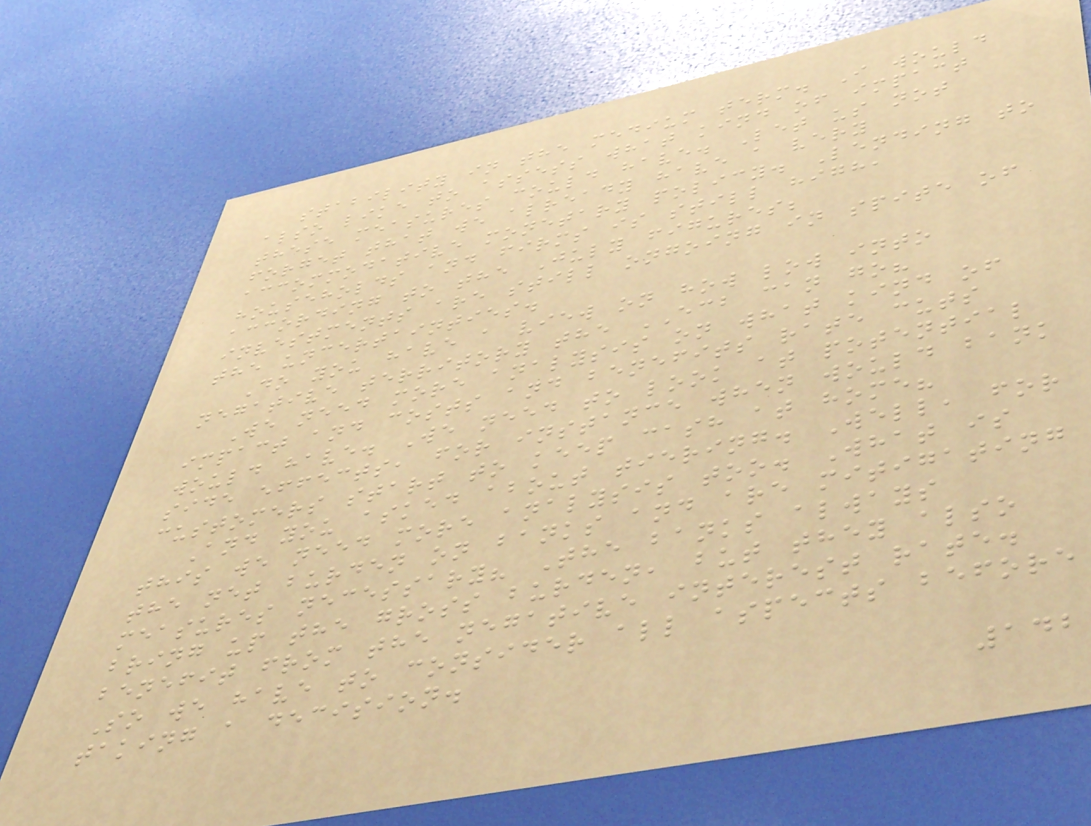stability in the medium term. I would
also like to assess what kind of impact
these measures could have. Let us not
forget that we already have a very
accommodative monetary policy. Lending to
households and firms is still high,
according to the July figures;
investments are still ongoing in spite of
the uncertainties.
Do you have a view on how low into
negative territory the ECB can go?
We need more analysis on what kind of
impact and costs and benefits rate cuts
would have. We need to look at potential
side effects, for instance when would bank
customers start to keep cash at home?
And you asked about tiering. Well, for
this we need more analysis too. What is
the net burden on banks and are mitigating
measures necessary? The banks always
bring up the gross burden, but they also
benefit from the negative interest rate.
So we have to consider all aspects before
taking a decision.
142
